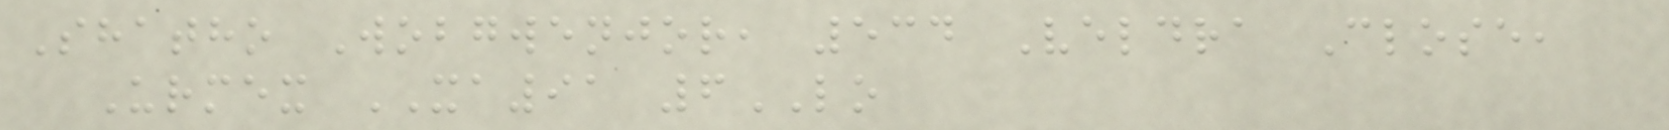Shatho Wobgwenjor, 534 Veldra Close,
Urmex XA91 6LO
